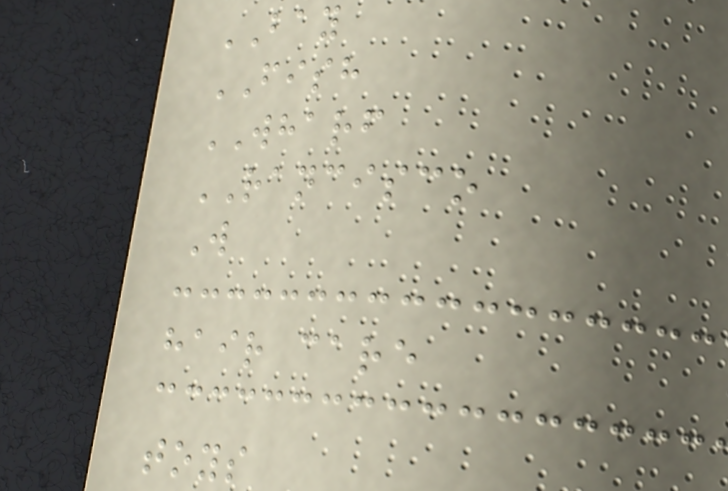BAY
FISH
WHARF
RANCISCO
W
hair care
toys
